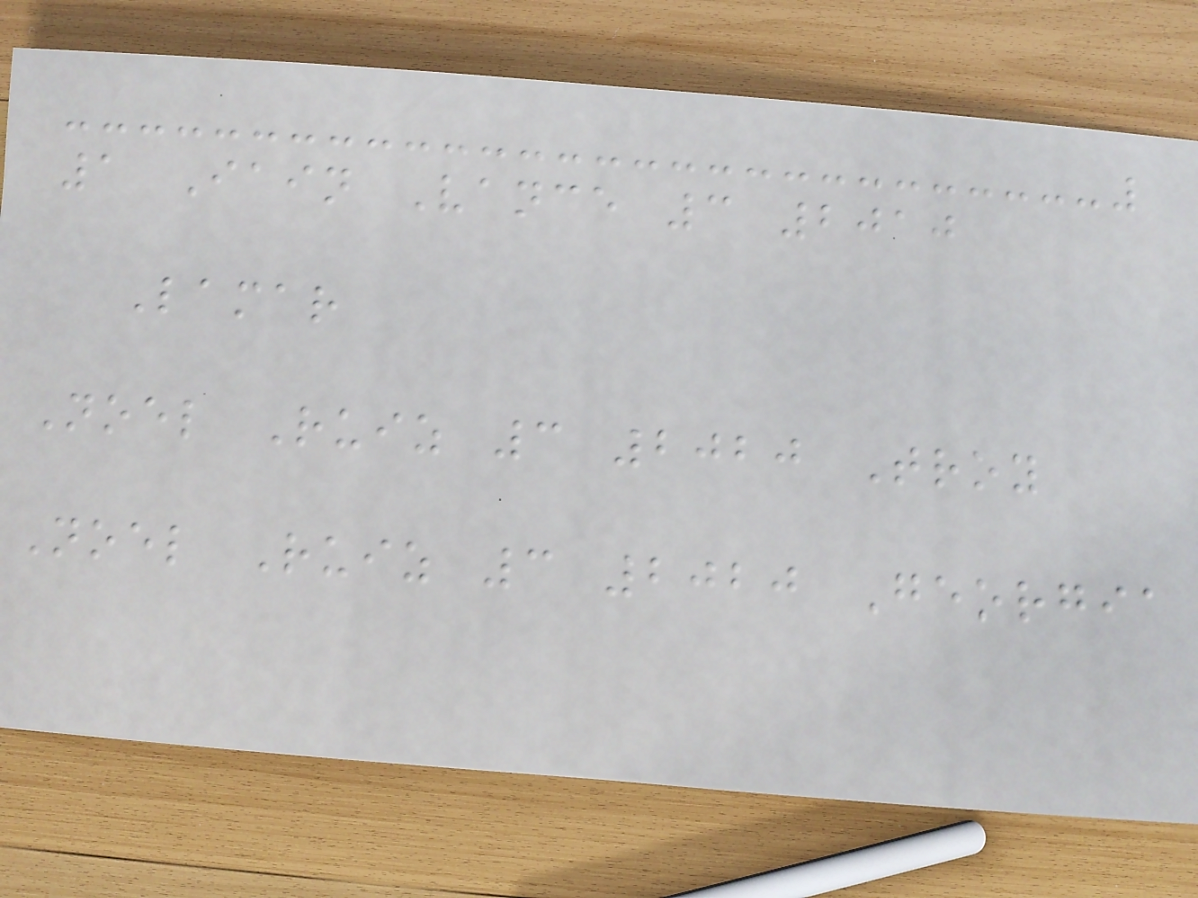1 Iain Vance 3 2010
Lamar
Noel Ruiz 3 2020 Troy
Noel Ruiz 3 2020 Georgia
